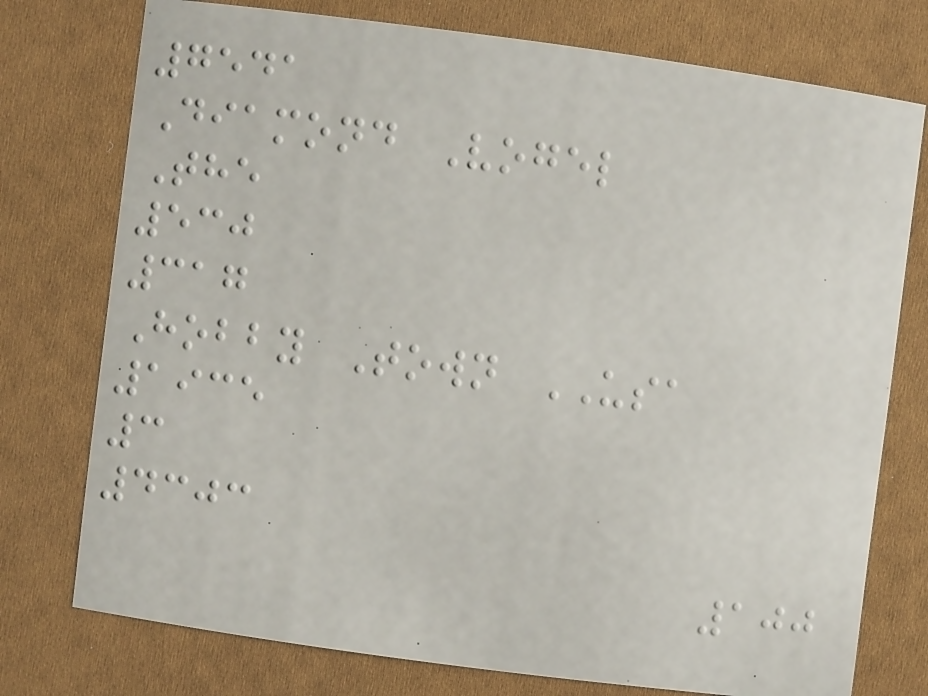7541
Diamond Vogel
The
530
317
Hobby Town USA
1935
3
4303
100
